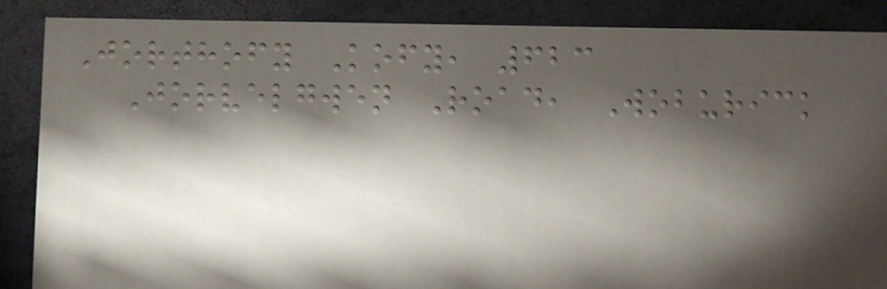Jorthofy Kofy, 623
Jorvelgwen Road, Woburick
